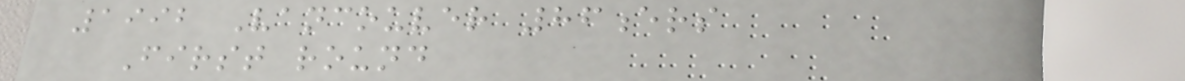1992 Vancouver 86ers
First round
